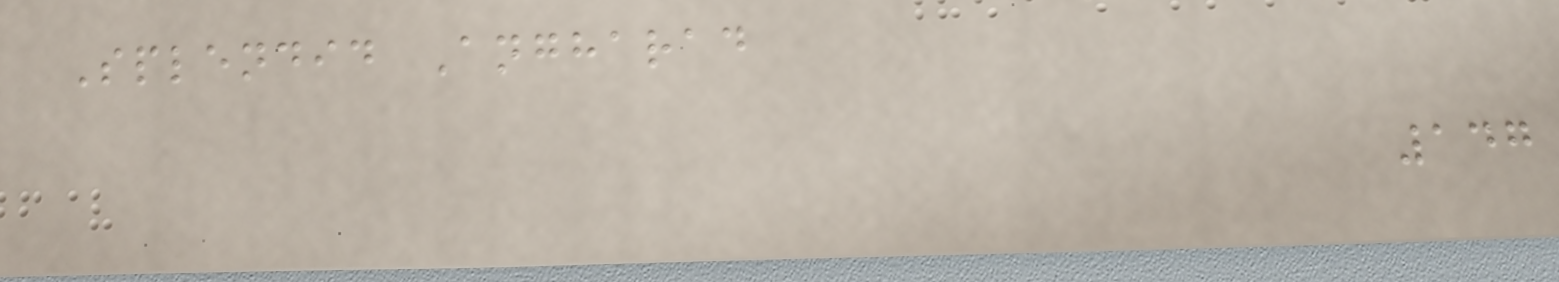Splendid Angharad
147
